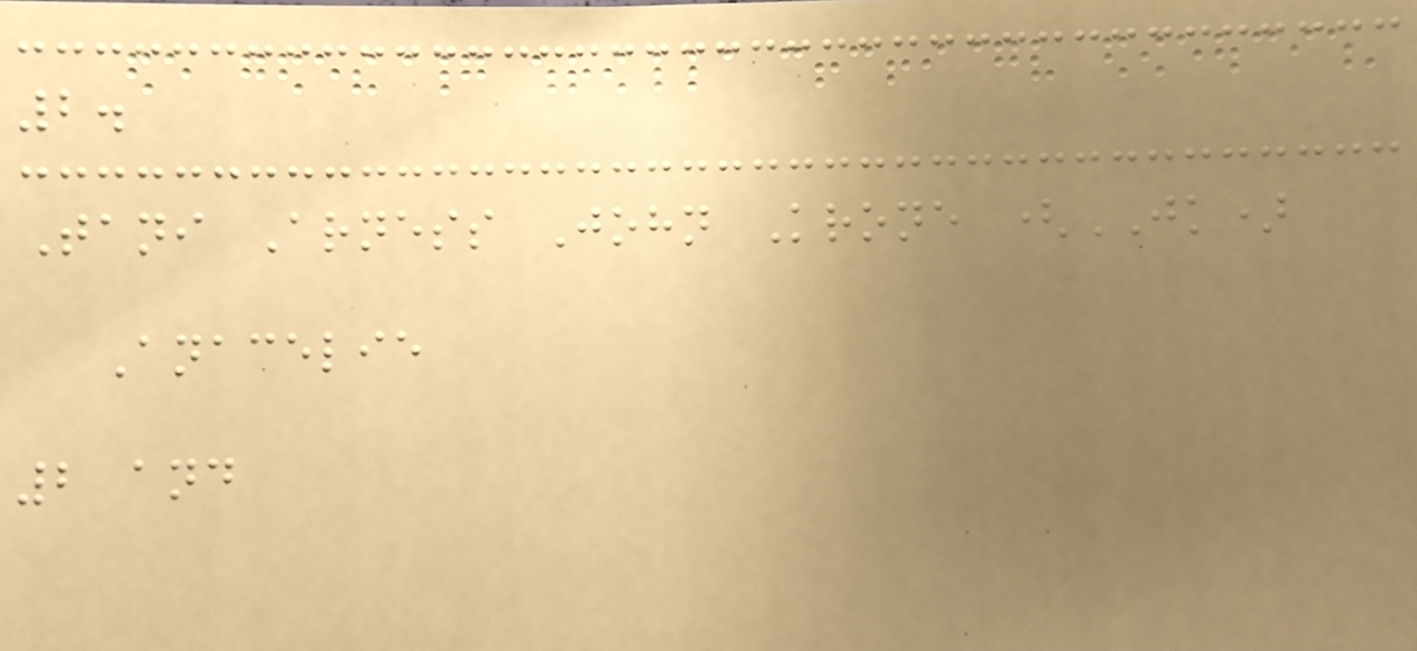2.
Tani Arness John Krone (JK)
Anacelie
2 and
